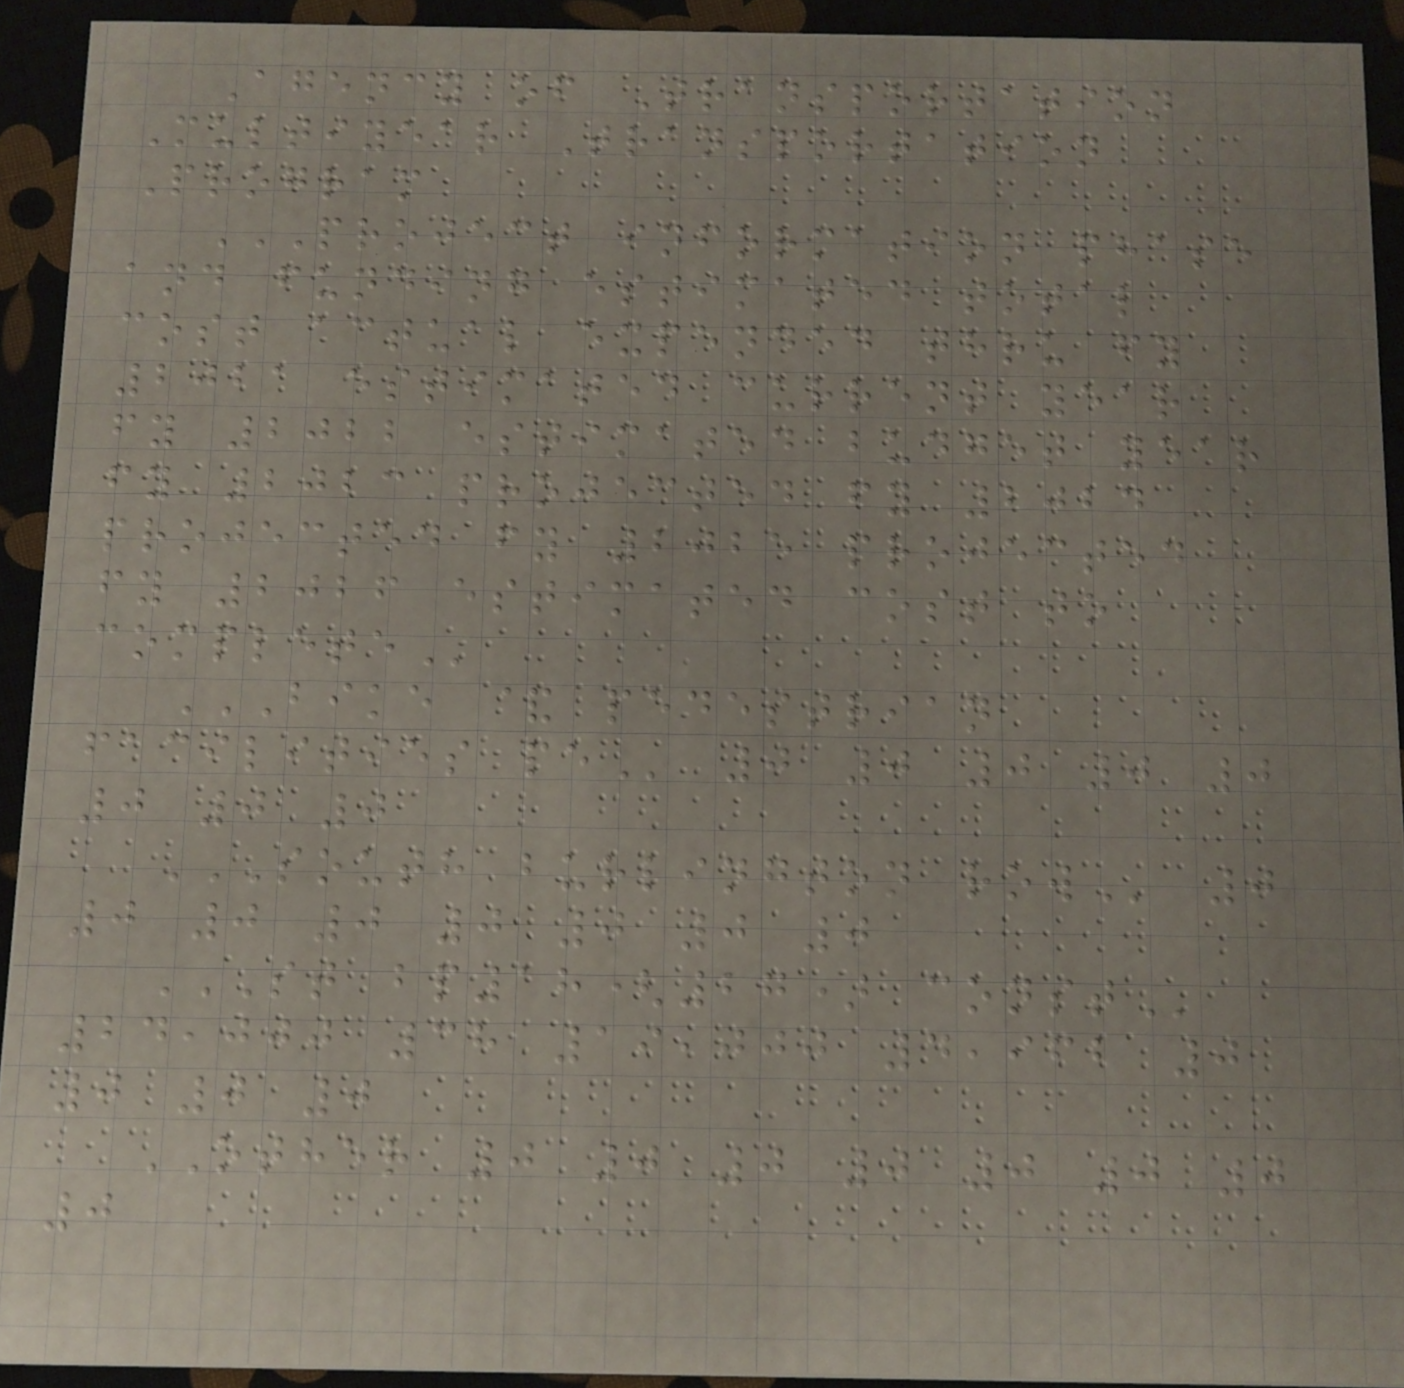Agency of Transportation
Multiyear Transportation
Program
PROJECT INFORMATION PHASE
AND FUNDING ESTIMATED TOTAL
COST ACTUAL EXPENDED THRU FY
2021 ESTIMATED CURRENT YEAR
FY 2022 ESTIMATED BUDGET YEAR
FY 2023 PROJECTED FY 2024
PROJECTED FY 2025 PROJECTED
FY 2026 ESTIMATED COST TO
COMPLETE
BIKE & PEDESTRIAN
FACILITIES PE 0 0 0 0 0
0 0 0
SOUTH BURLINGTON ROW 0
0 0 0 0 0 0 0
ST BP18(27) CONST
24,000 38 19,000 4,962 0
0 0 0
OTHER 0 0 0 0 0 0 0
0
